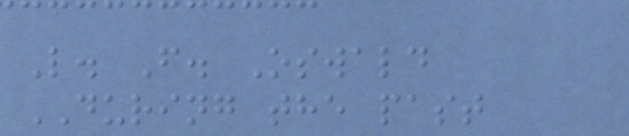L. F. Oswald
DURING the past
